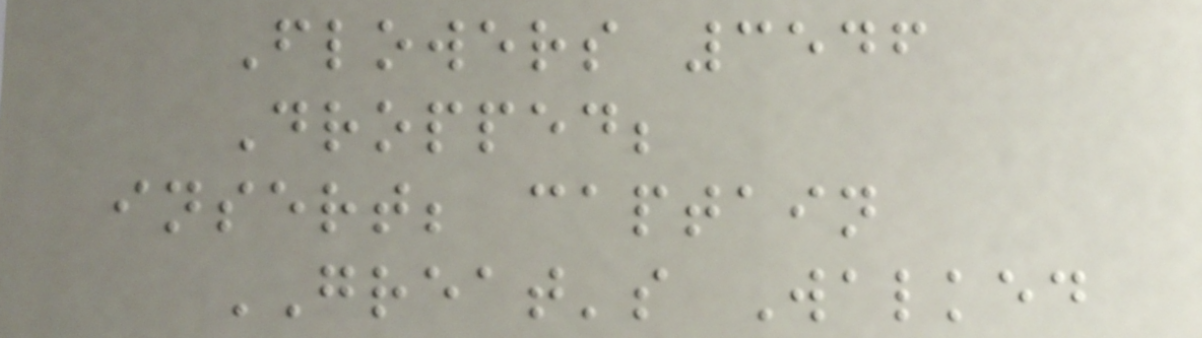Flowers 3546
Dropped;
insert; captain
GREAT's Walked
